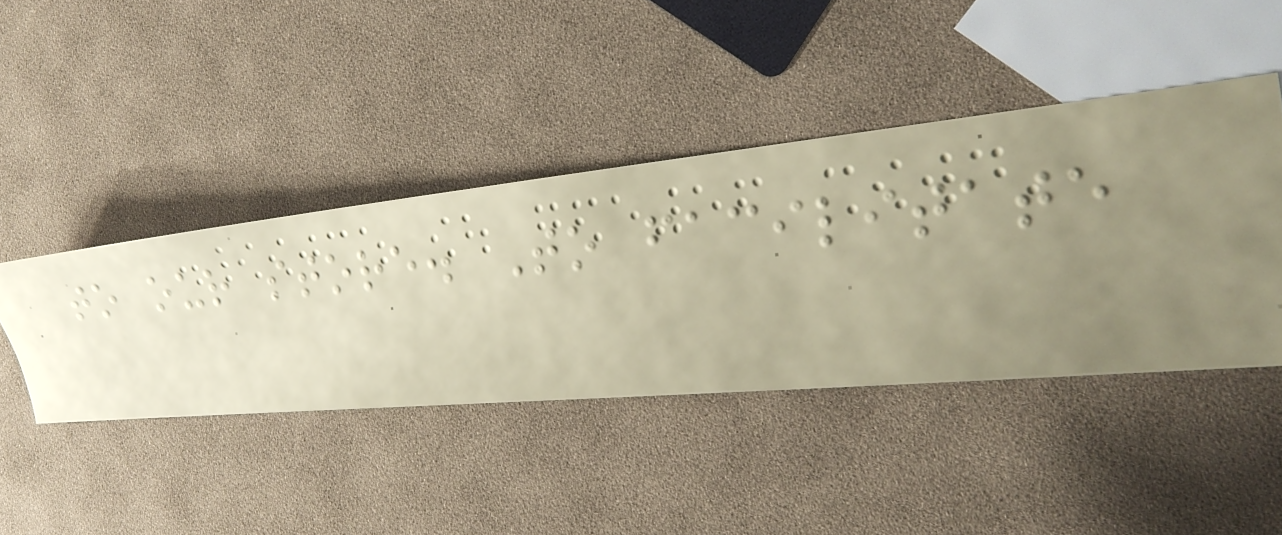to our store. To facilitate
